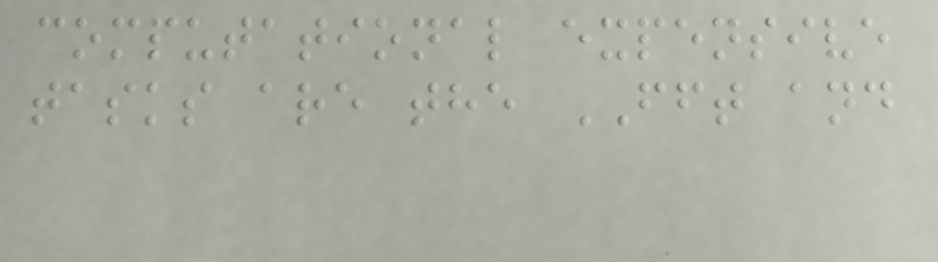computational expensive
tasks are the FFT and
